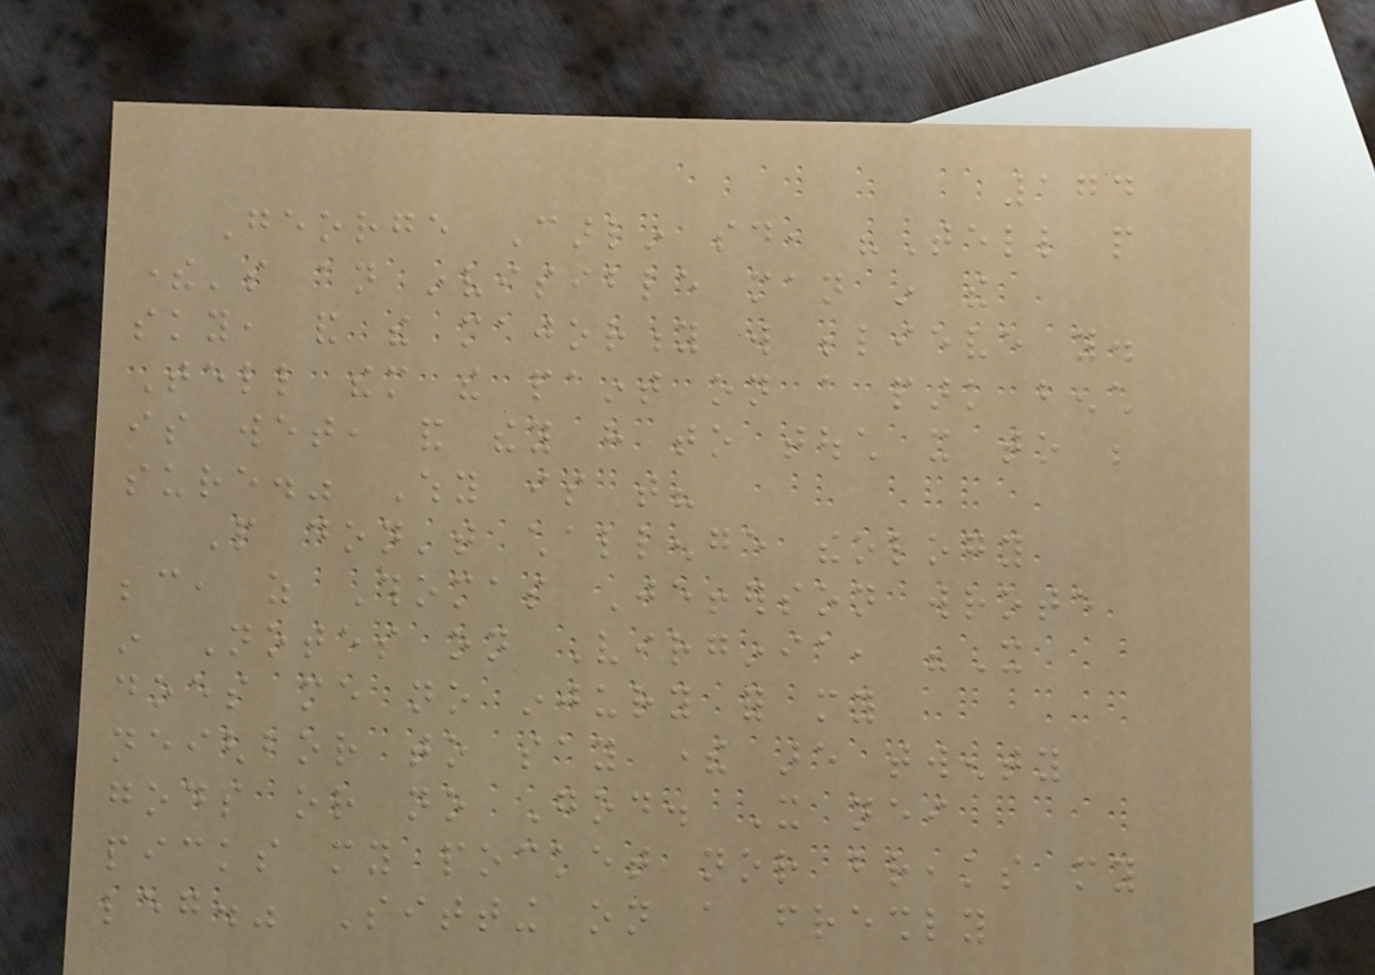174
George Carlin said, "Tell people
there's an invisible man in the
sky, and the majority will believe you.
Tell them the paint on a park bench
is wet, and they have to touch it to be
sure." Why is that?
People don't challenge theology
because, as Thomas Jefferson wrote
in Notes on Virginia, "It
does me no injury for my
neighbor to say there are twenty
gods or no God. It neither
picks my pocket nor breaks my
leg." Sitting on a freshly
